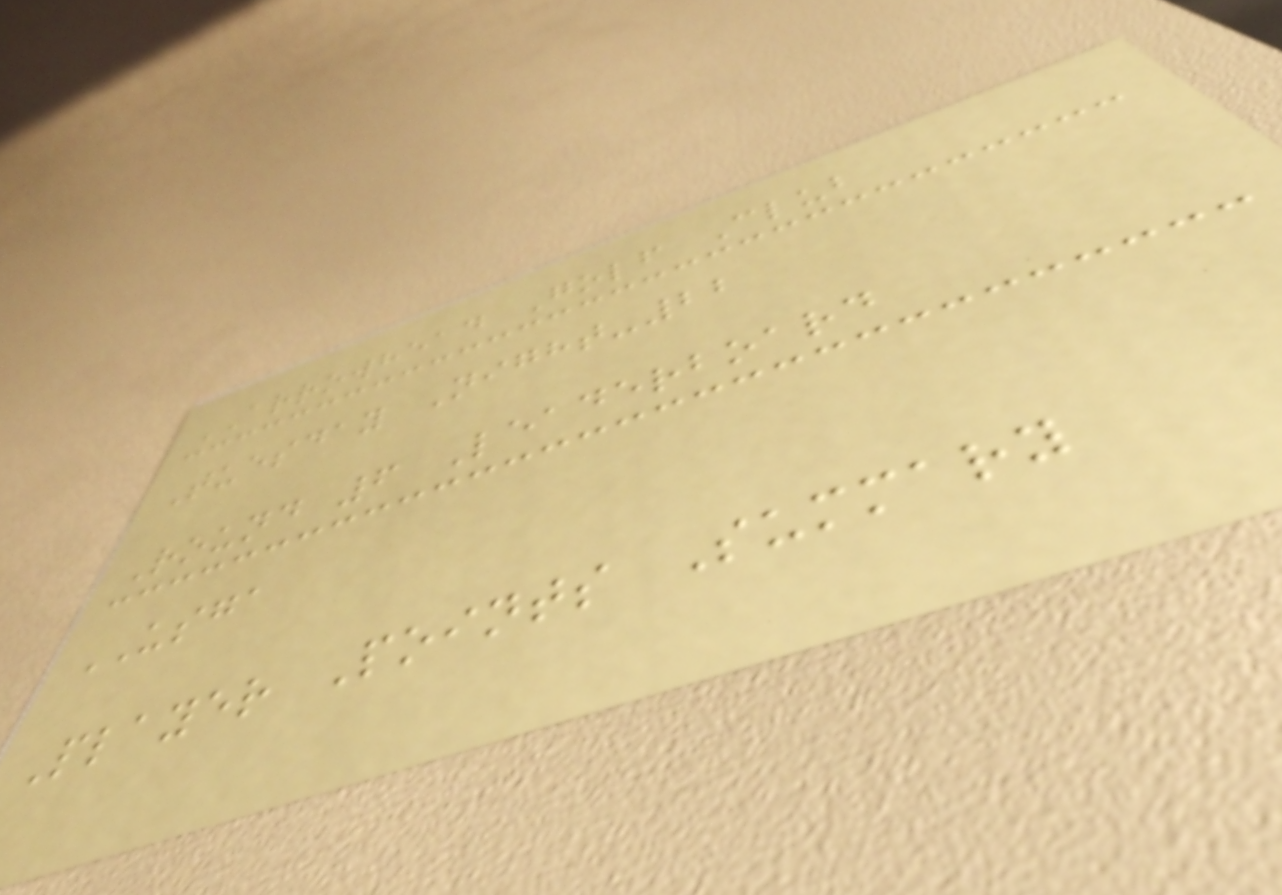ARROWHEAD Golf Club
Tuesday Night-22
Round 6 Leaderboard
USGA
Player Points Summary
